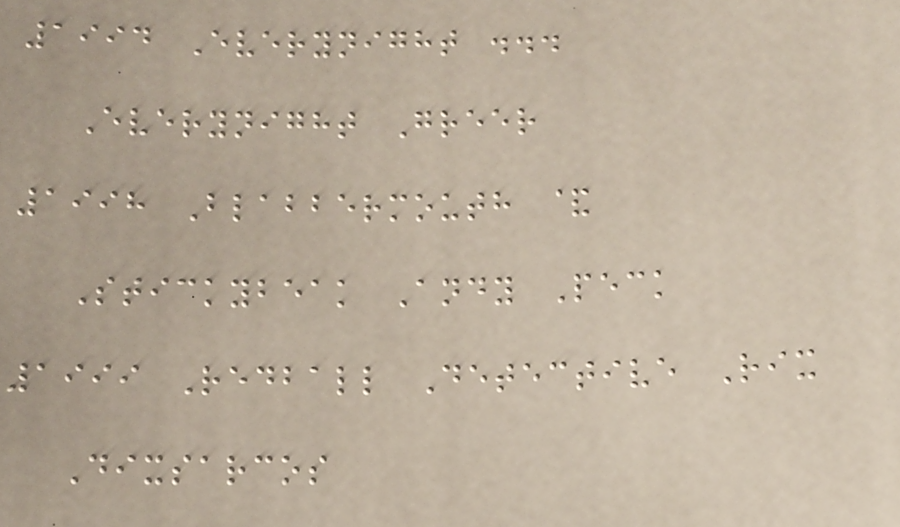1994 Everynight ...
Everynight Greer
1998 Blabbermouth &
Stickybeak Andy Peck
1999 Redball Detective Rix
Dixsarcos
